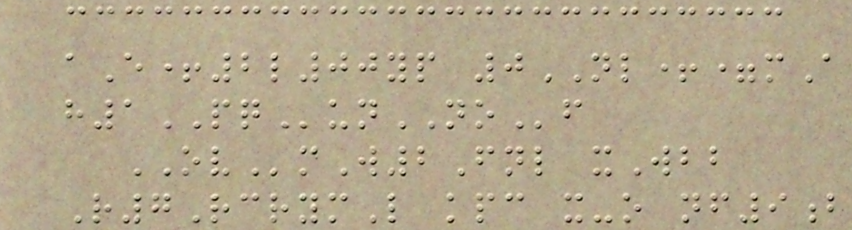aE+2l00yp 0NL+=mA
h1PQunNOf
OVmW2Fnl xWbb
R7RcrymL kpc x-o nf9b
